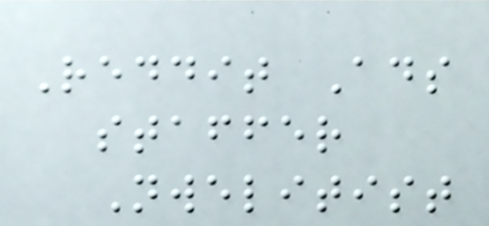Reddit Ads
staffer
Nwelitist
